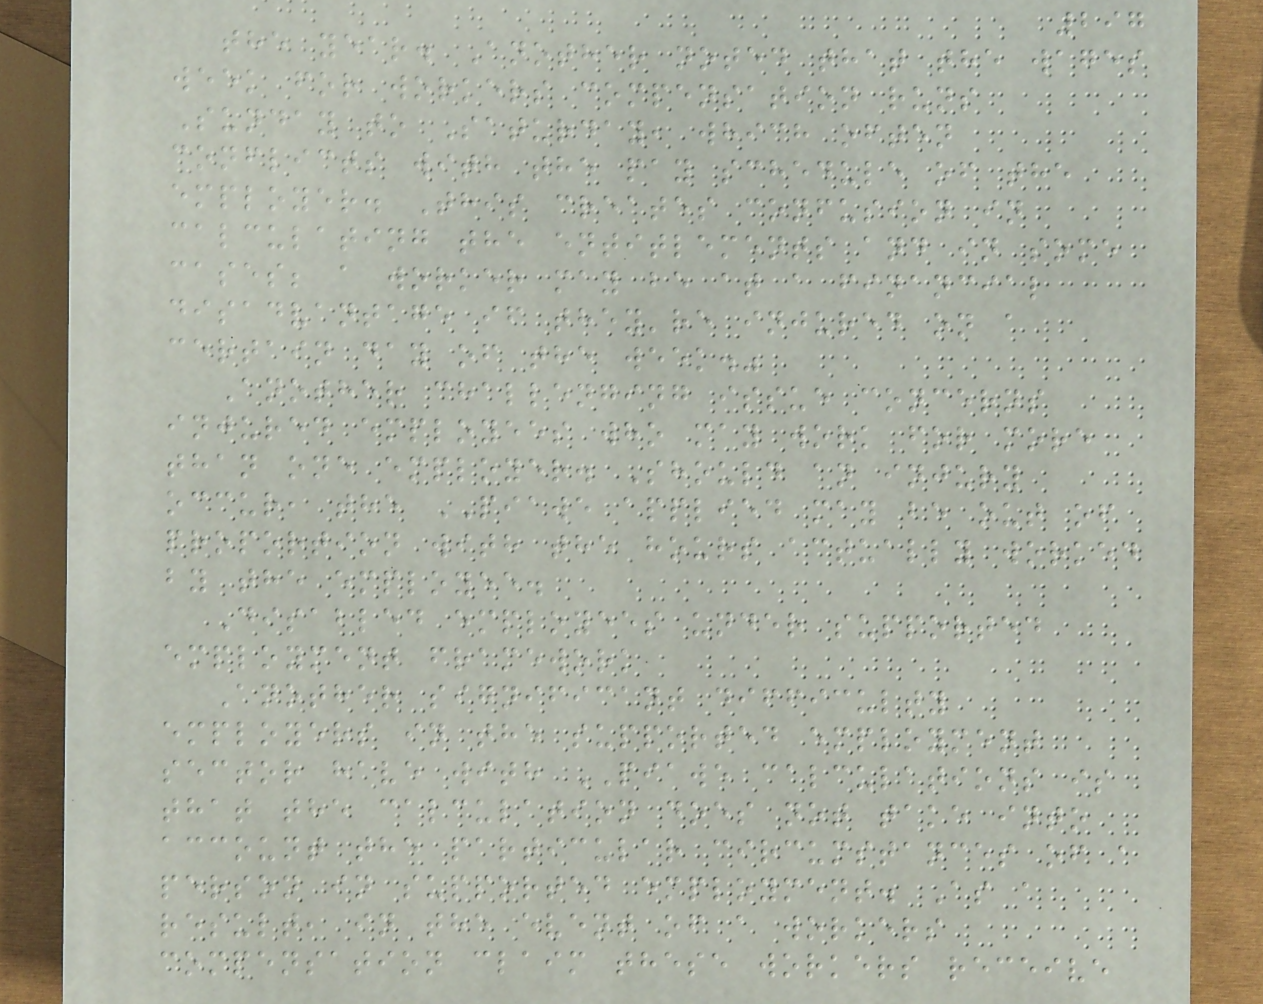297
the year. Another noted that the wages
week for workers compensation runs
Sunday to Saturday, which often
conflicts with the pay schedule of the
employer. This creates confusion in
calculating the entitlements and in some
cases; a worker may be at a financial
disadvantage if they're injured on a
certain day of the week."
Another challenging issue concerns
injured employees who may work for more
than one employer. Should an injury
occur, the PIAWE applied may be out of
proportion with the hours actually worked
by the employee.
Disabled employees under supported
employment framework
Another significant difficulty
employers in the supported employment
sector have with PIAWE calculations is
that the calculation does not take into
account the particular circumstances of a
person in supported employment. As a
result, in the event of a workers
compensation claim these workers receive
